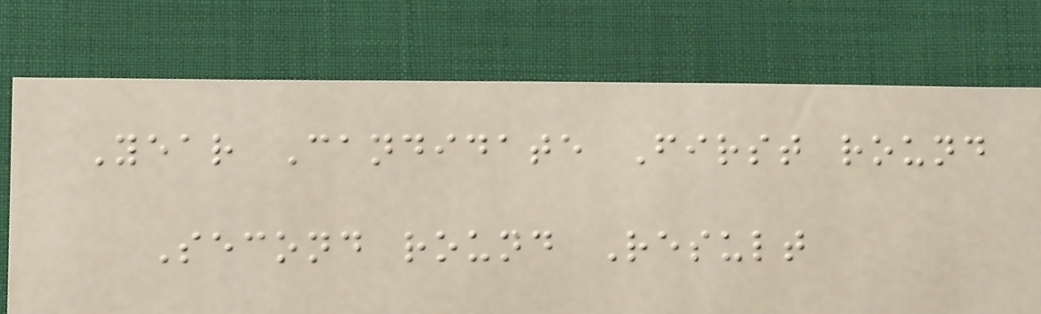Year Candidate First round
Second round Result
